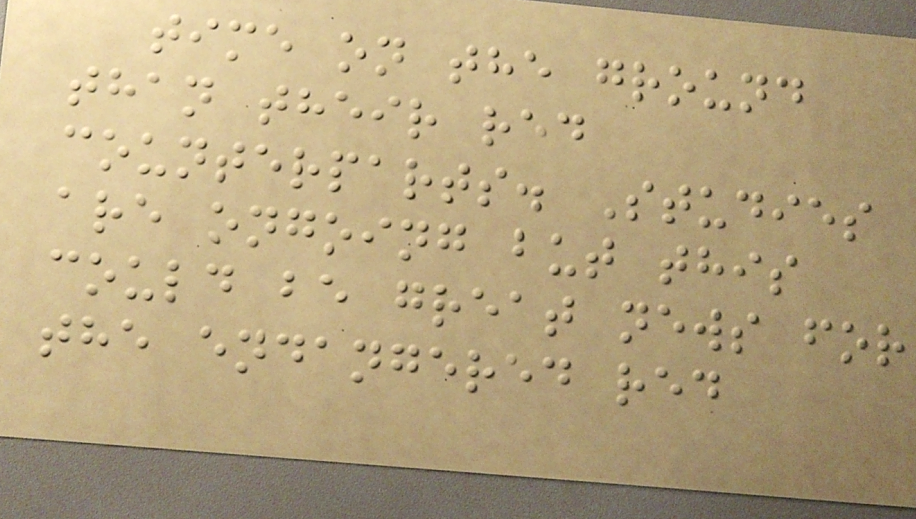time on the ground
than their red
counterparts. Studies
are ongoing but this
could be great news for
the endangered red
